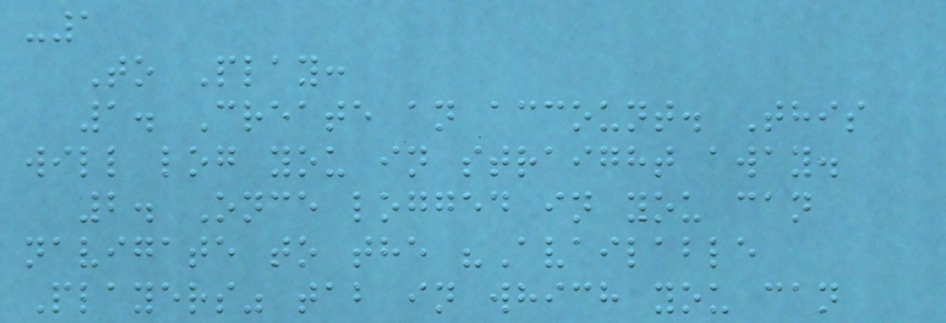-1
To Play:
1. Create an account. This
will log you in straight away.
2. Once logged in you can
navigate to the "Available
Players" tab in which you can
